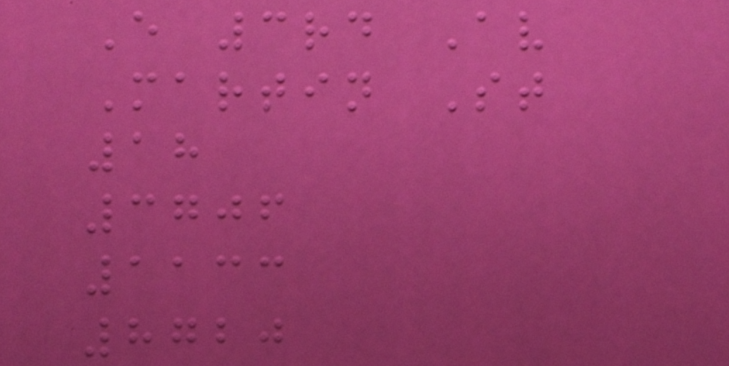E 3rd Av
Martin St
18
3706
1133
8720
